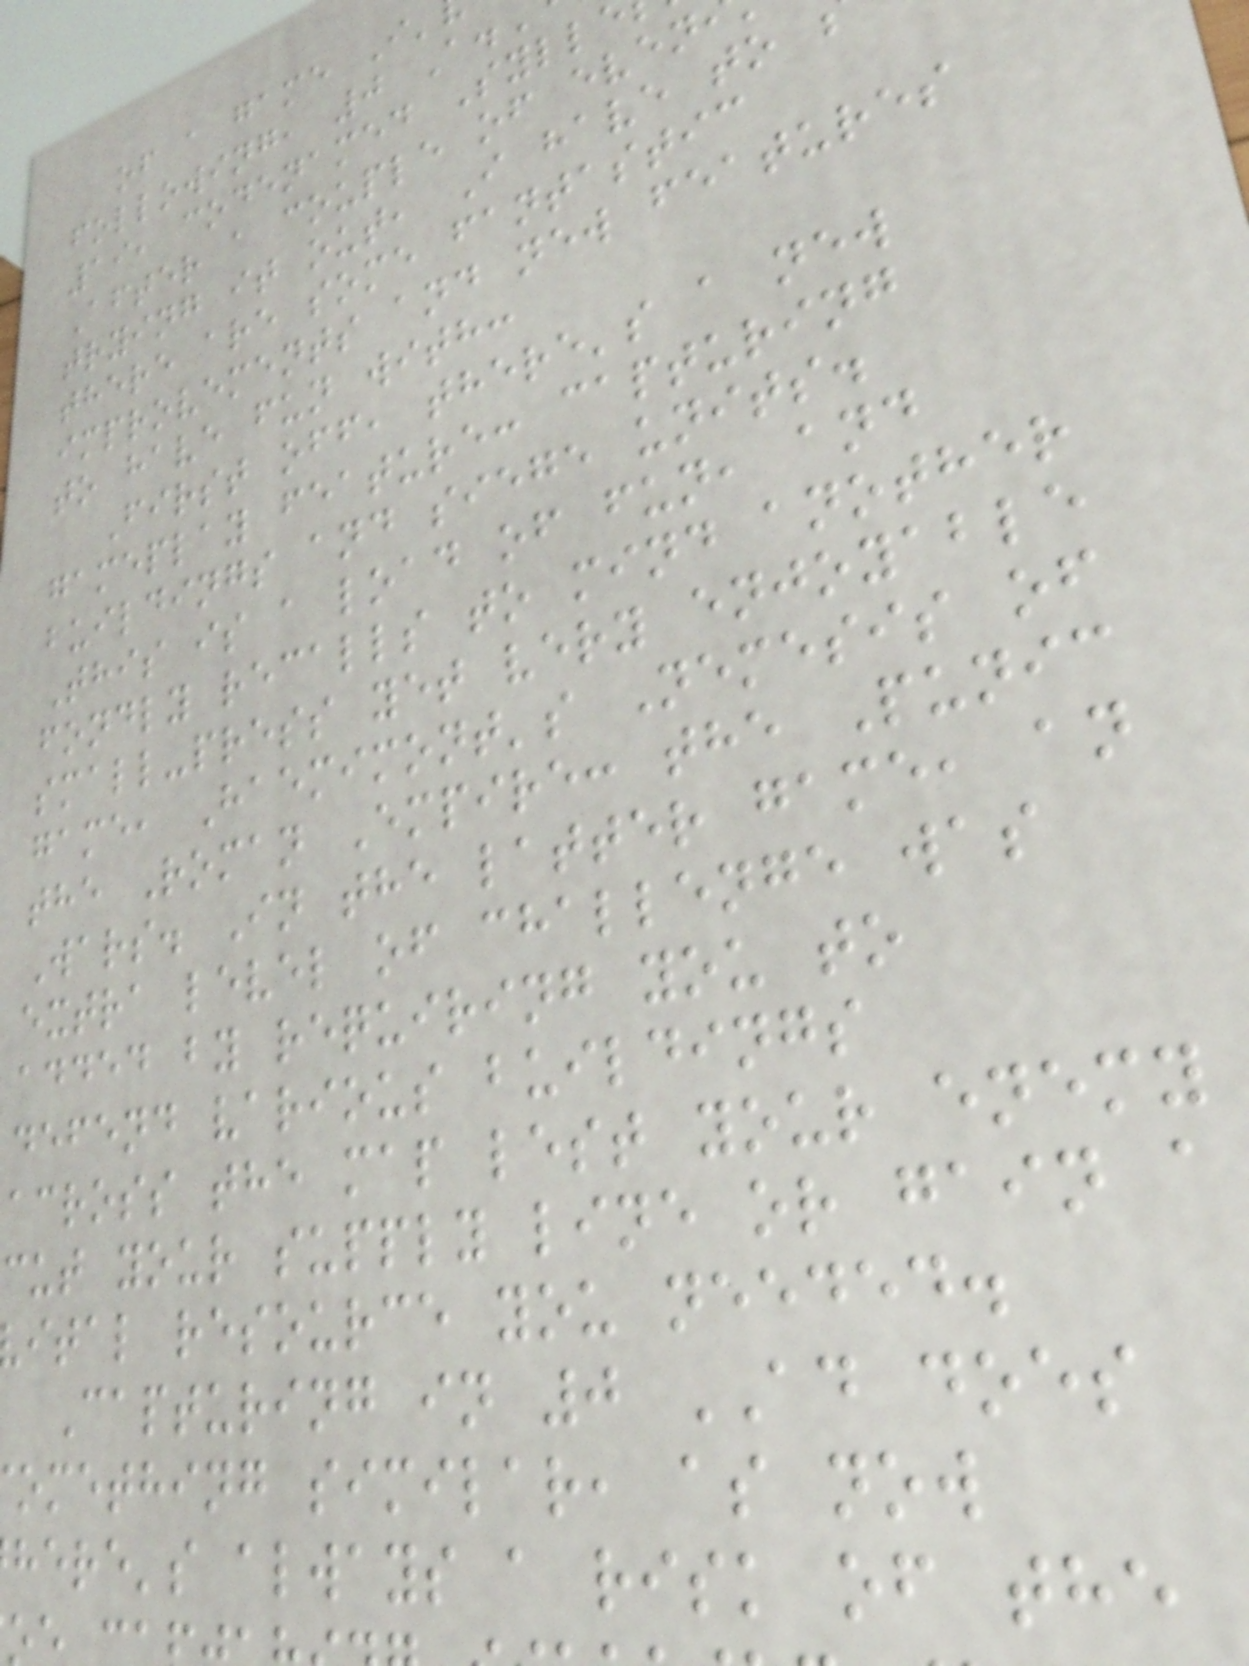of a game I'
following, 0 A.
19, codenamed Syll
After a couple of even
trying it out, I have to
there are some fantastic
improvements and new features
to have fun with:
First off, there's a new
gameplay feature: capturing
buildings and siege units.
This is a load of fun, and
fondly recalls to mind another
small-press yet very enjoyable
game, Haemimont's Nemesis of
the Roman Empire: the Punic
Wars. In the latter game, an
extra level of challenge was
added by requiring you to
defend various buildings
across the map lest your enemy
cut your supply line or gain a
ital resource you needed.
Capturing in 0 AD does
omething similar, as now
here's always a risk of the
